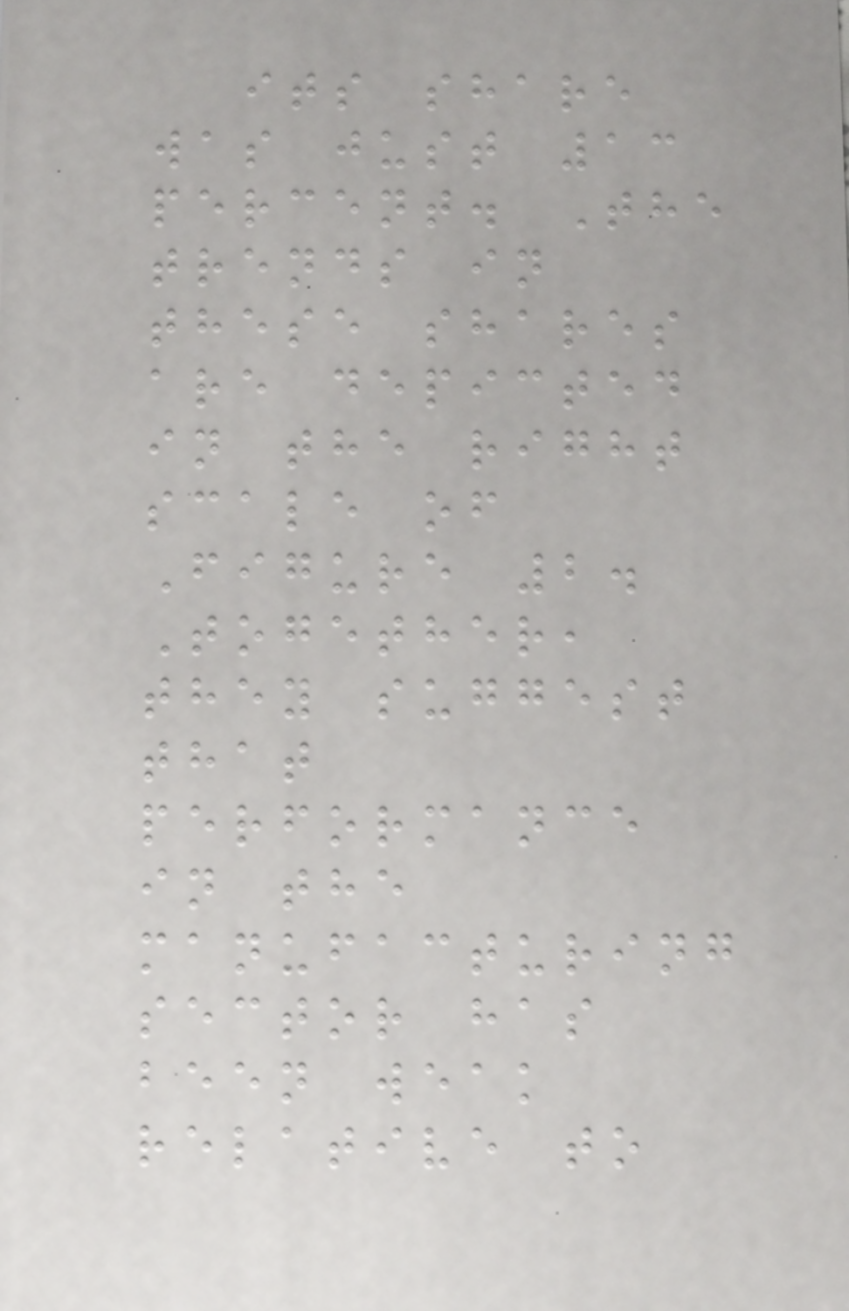its share
was just 13
percent. The
trends in
these shares
are depicted
in the right
scale of
Figure 2.
Together,
they suggest
that
performance
in the
manufacturing
sector has
been weak
relative to
